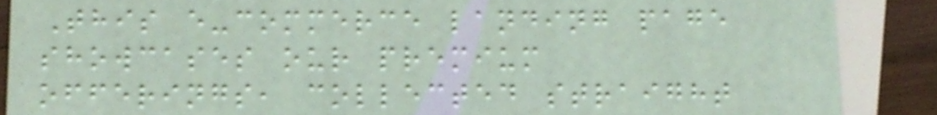This e-commerce landing page
showcases our premium
offerings, collected straight
